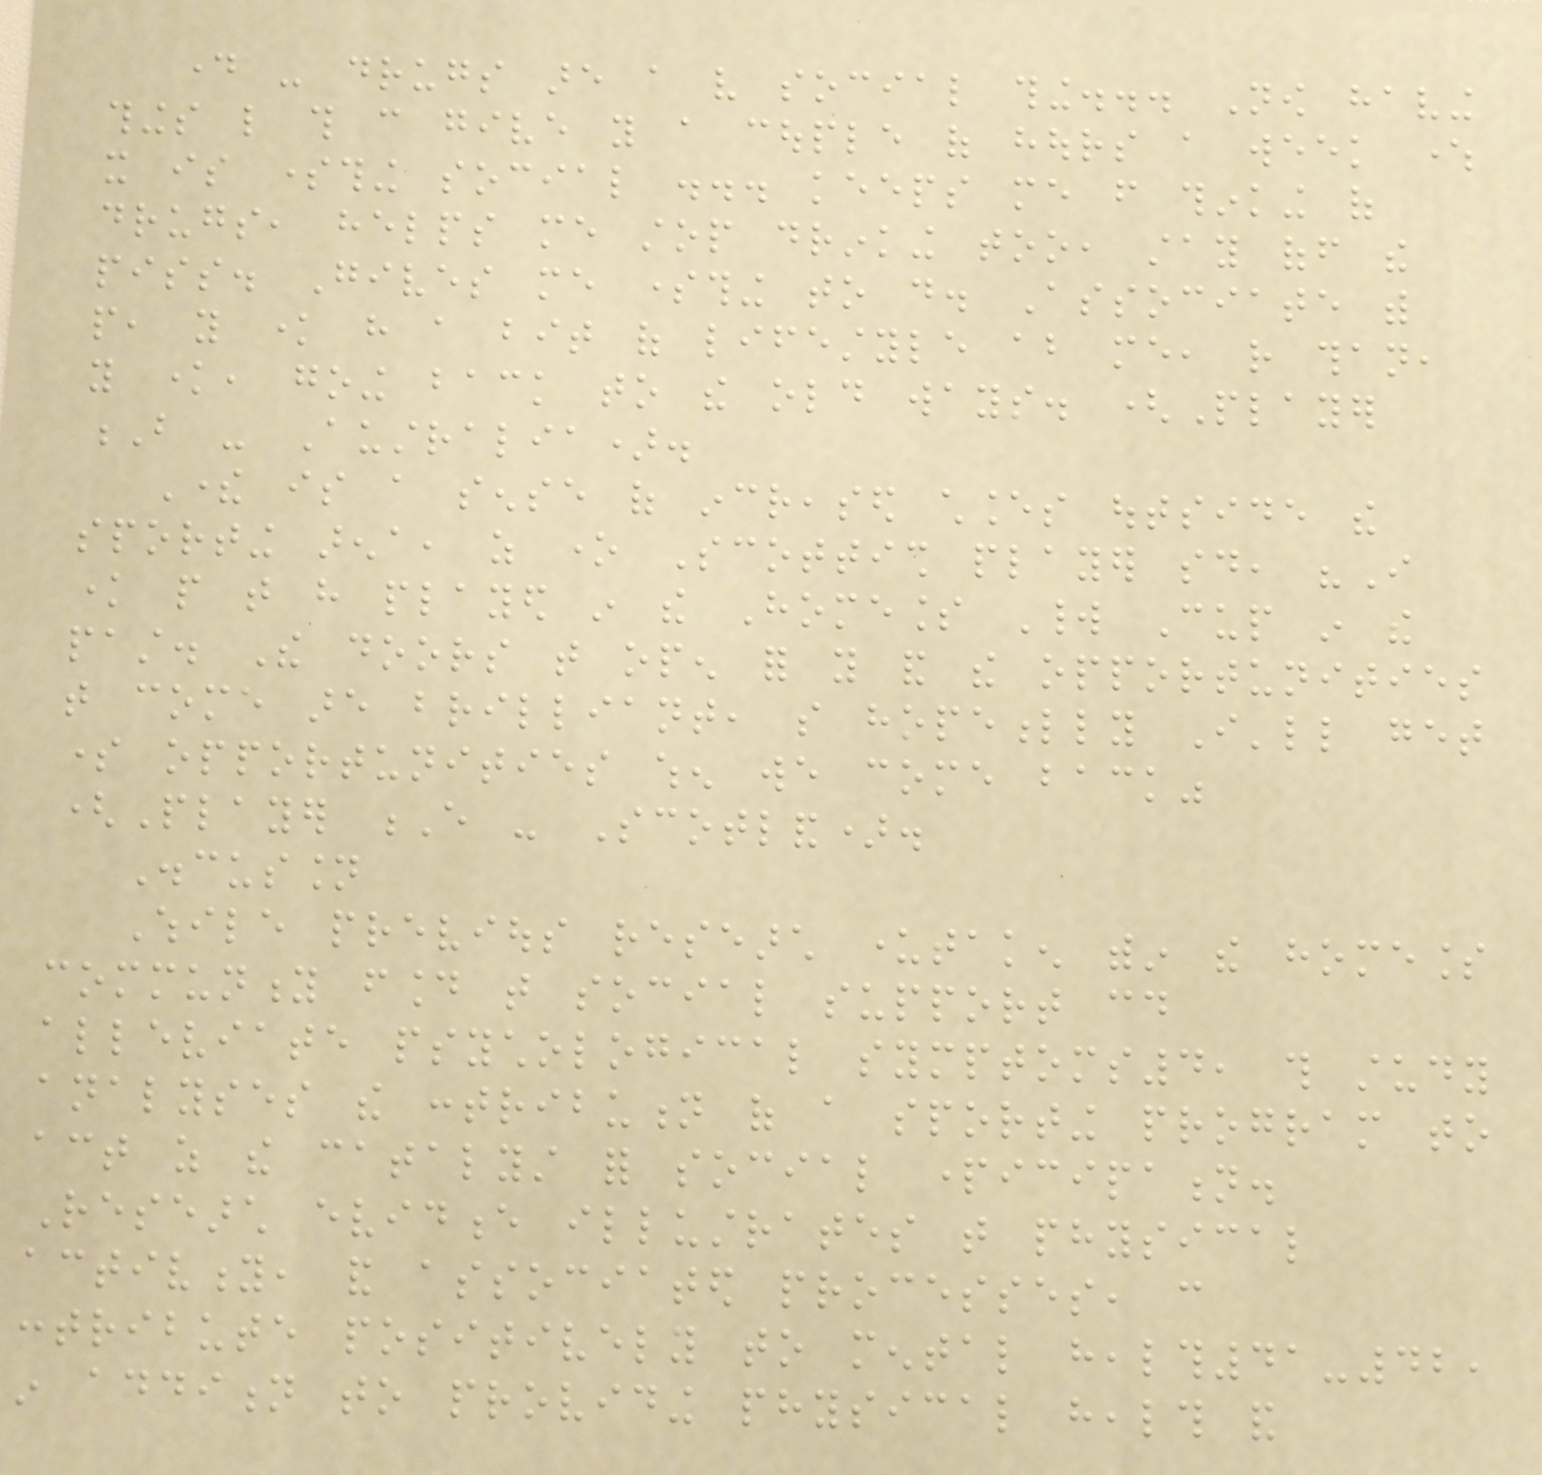day - drugs are a very social thing... Now having
things like this can give you a couple of hours a week where
it is something social ... keeps me from thinking of
drugs, helps me stop drinking too, stay off the
piss. Gives me something to do. Associate with
people, you know have a bit of lifestyle about me, rather than,
you know, going back to the old ways. (Player
B - Australia).
There is a sense of increased chances outside the
sporting arena, as one Scottish player said, "I
know people that have played in the Homeless World Cup in the
past. The doors that open for you and the opportunities
that come are brilliant, so hopefully I'll get
some opportunities when we come back"
(Player E - Scotland).
Discussion
While previous research undertaken within the homeless
community found that social support could
alleviate psychological symptoms4, this study
analyses the contribution of a sporting program to
act as the catalyst for social participation.
Research evidence illustrates that physical
activity, and associated processes, can
contribute positively to mental health41-42,
in addition to providing physical health and
